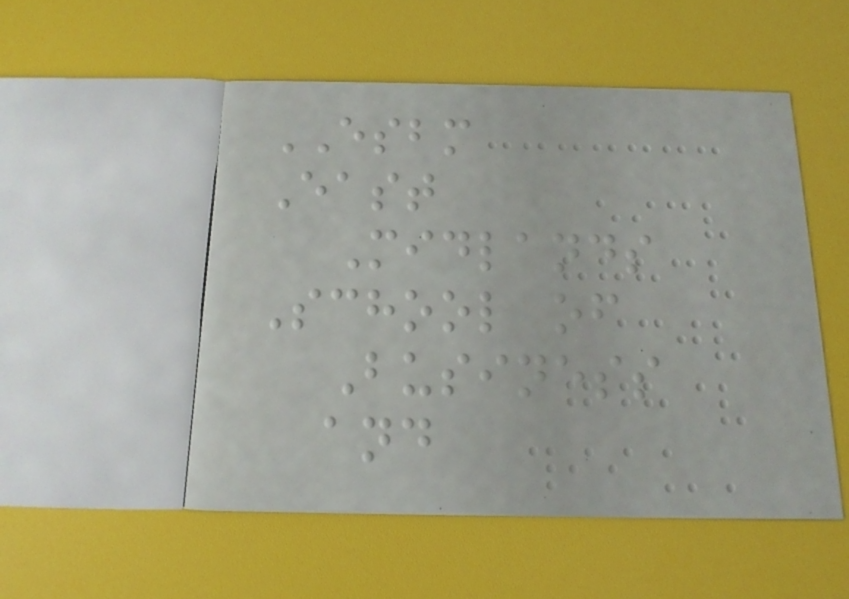ESBM
East
Midlands
School of
Business
and
